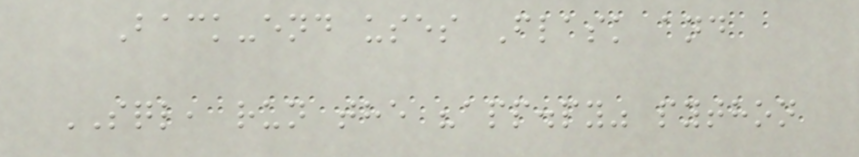Back-end uses Flask and
SQL, run the "app.py" python
